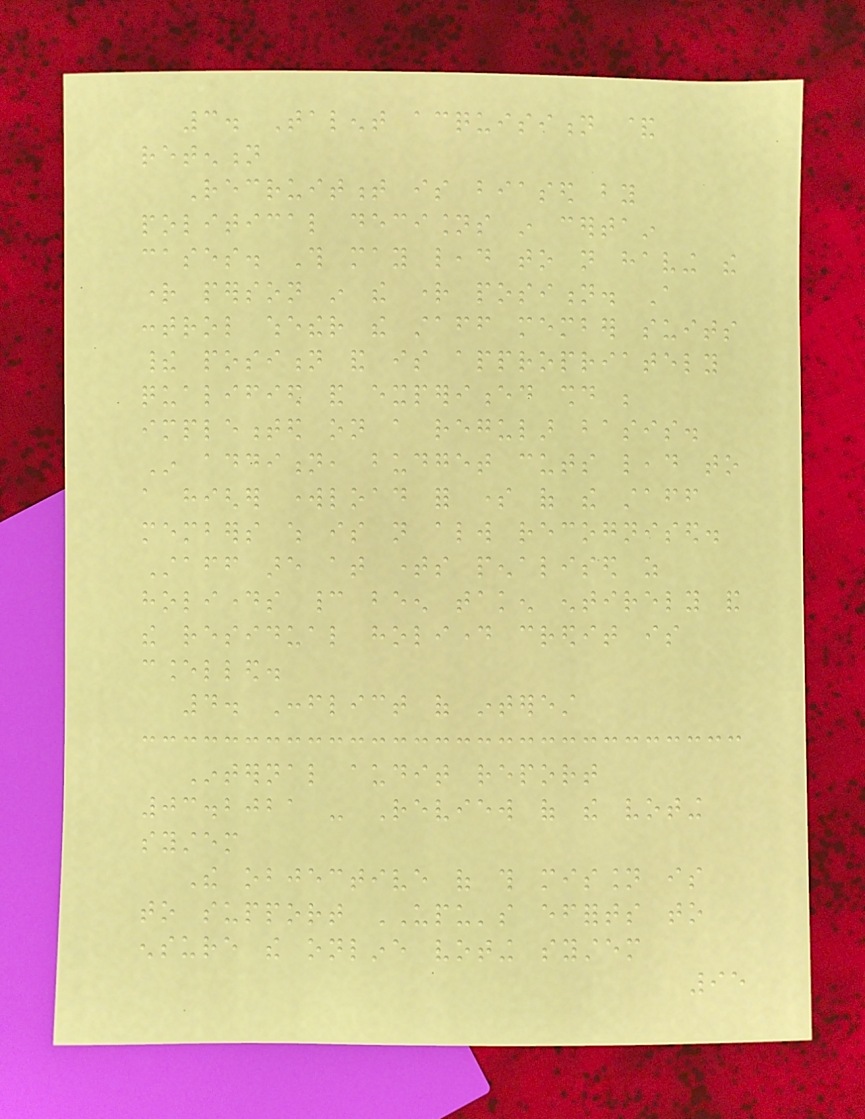3. Talent acquisition &
retention
Recruitment is biased by
political decisions in certain
cases. This may lead to not having the
right person in the right position. A
control whether the staff member suits
their position and is appropriately
qualified and experienced should be
implemented on a regular basis.
In addition, budget cuts lead to
a higher workload for some of the staff
members which is not always recognised.
Staff are at times penalised as
holidays cannot been taken entirely and
the residual holiday credit is
cancelled.
4. Conflict of interest
Internal audit report
03.2021 - Review of the voting
system
The objective of this mission is
to support UPU's efforts to
ensure the online voting system
95
